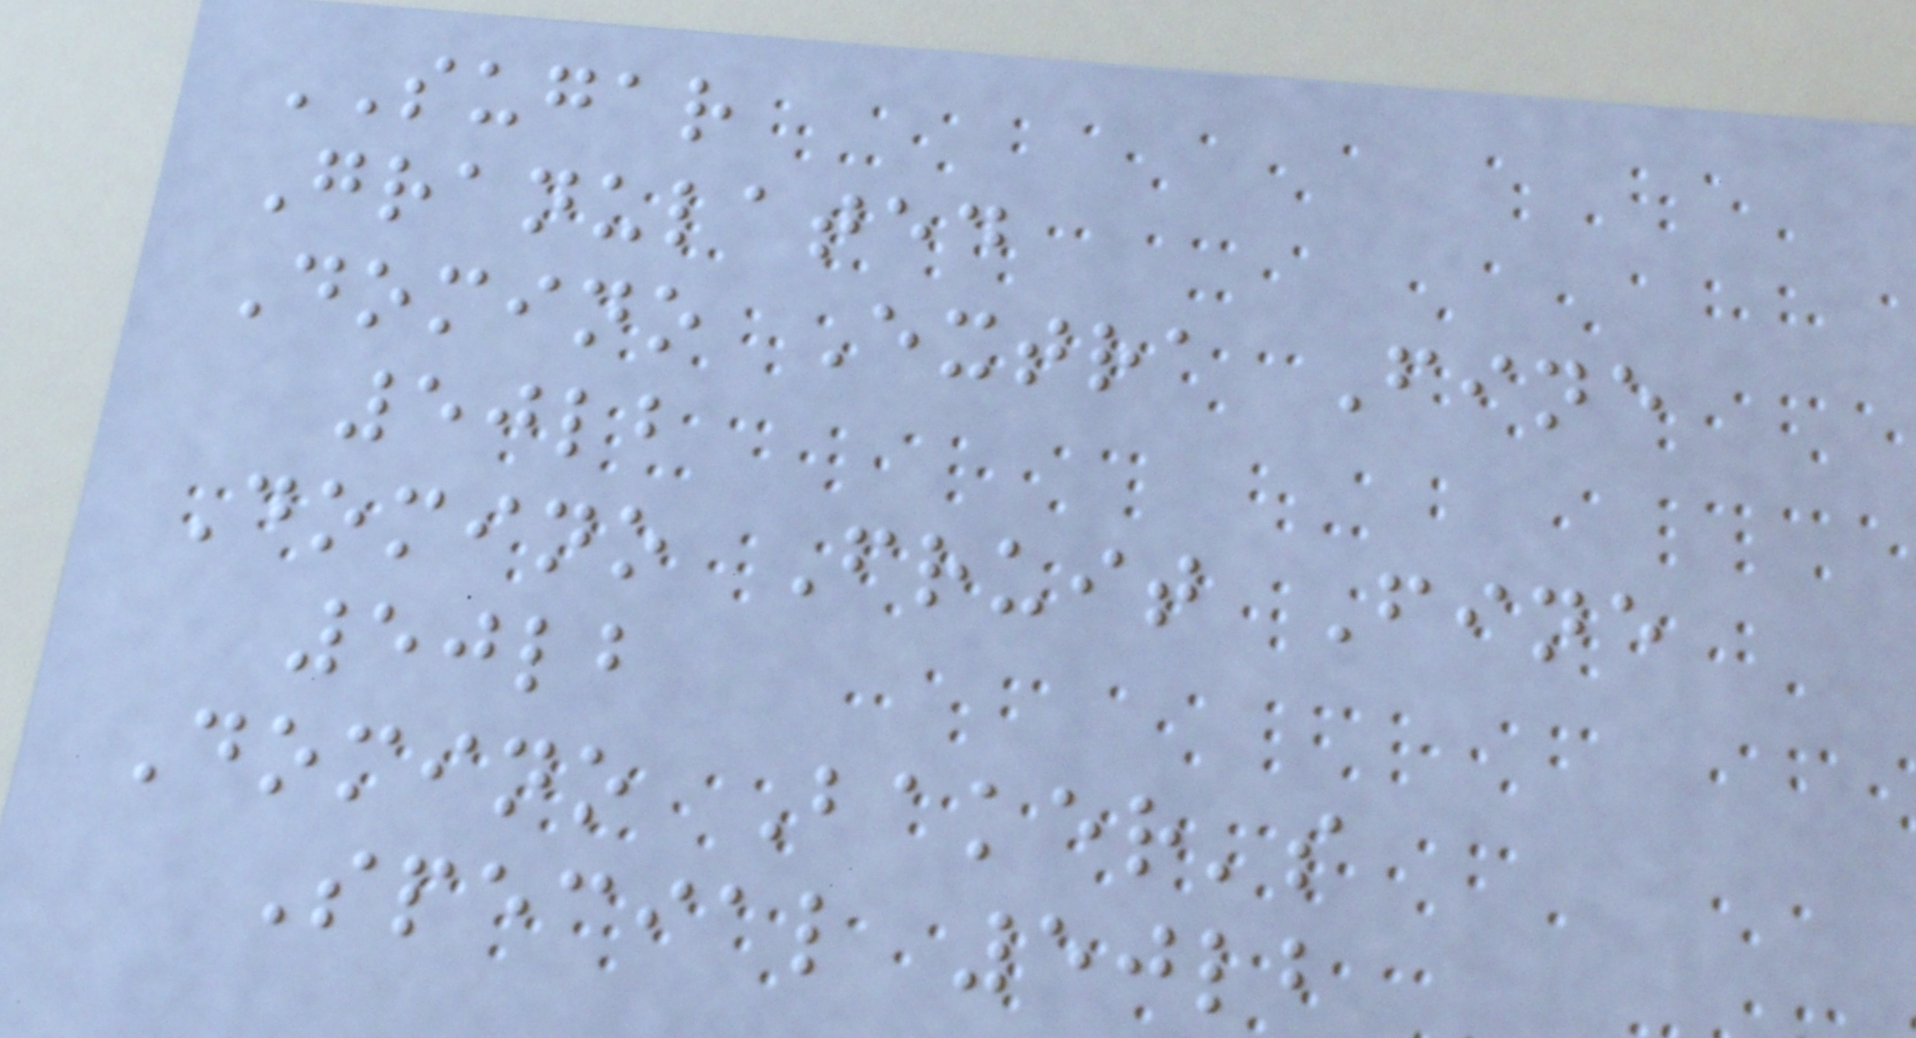SUGAR
Granulated
Domino Extra Fine
50lb
Domino Fruit Fine
50lb
Domino Baker's
Special 50lb
